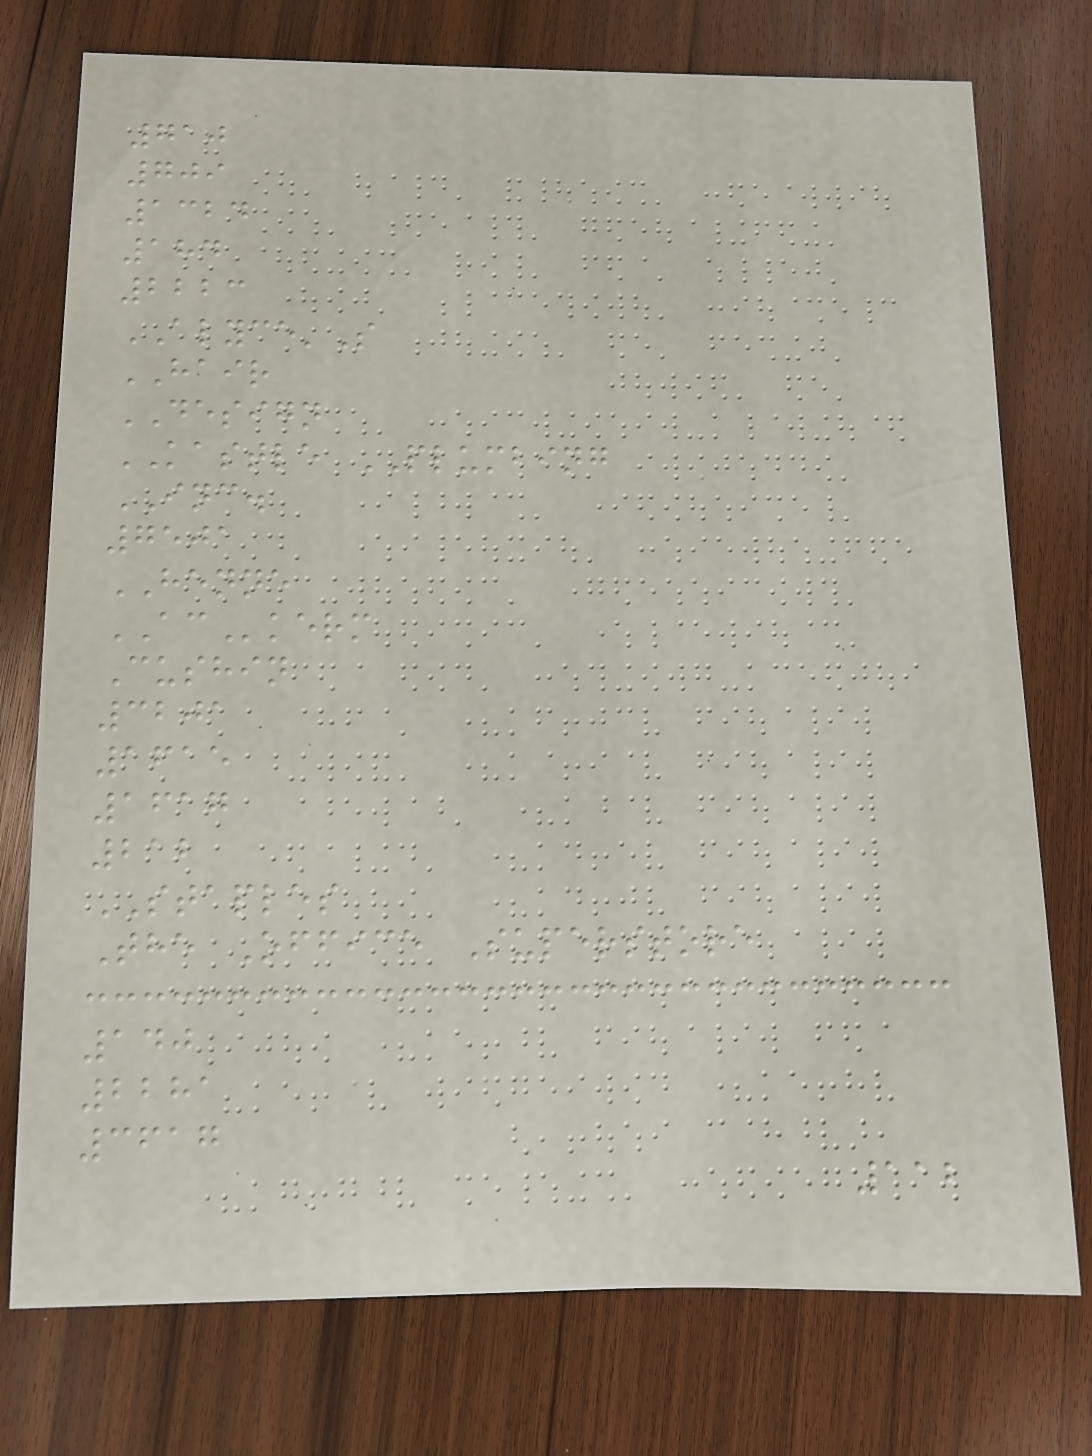710
709
1324
184
2223
ALYCE'S
HAIR
DESIGN
KASTLE PLUMBING
INC.
7501
HENNE
ACkerm
Cushin
3201
1615
1617
212
STAPLES
The Office Superstore
140
2281
3617
112
